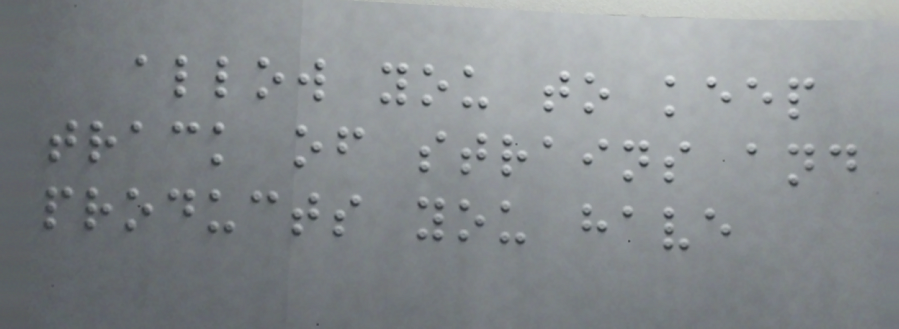allow you to keep
track of strains and
products you have
